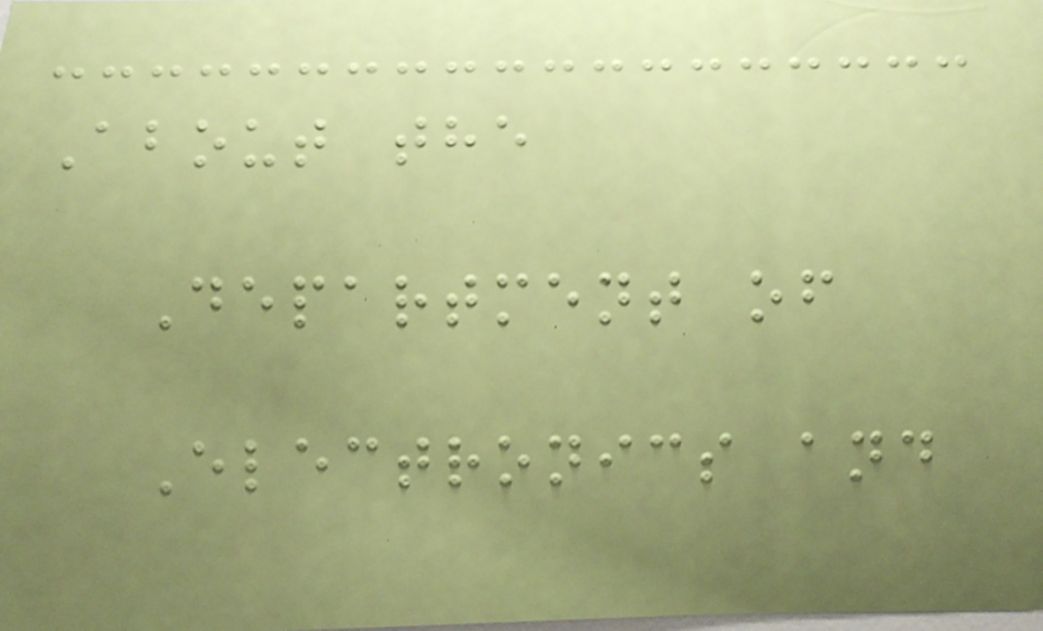About the
Department of
Electronics and
